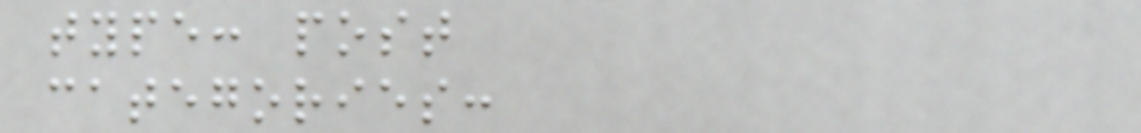type: post
categories:
